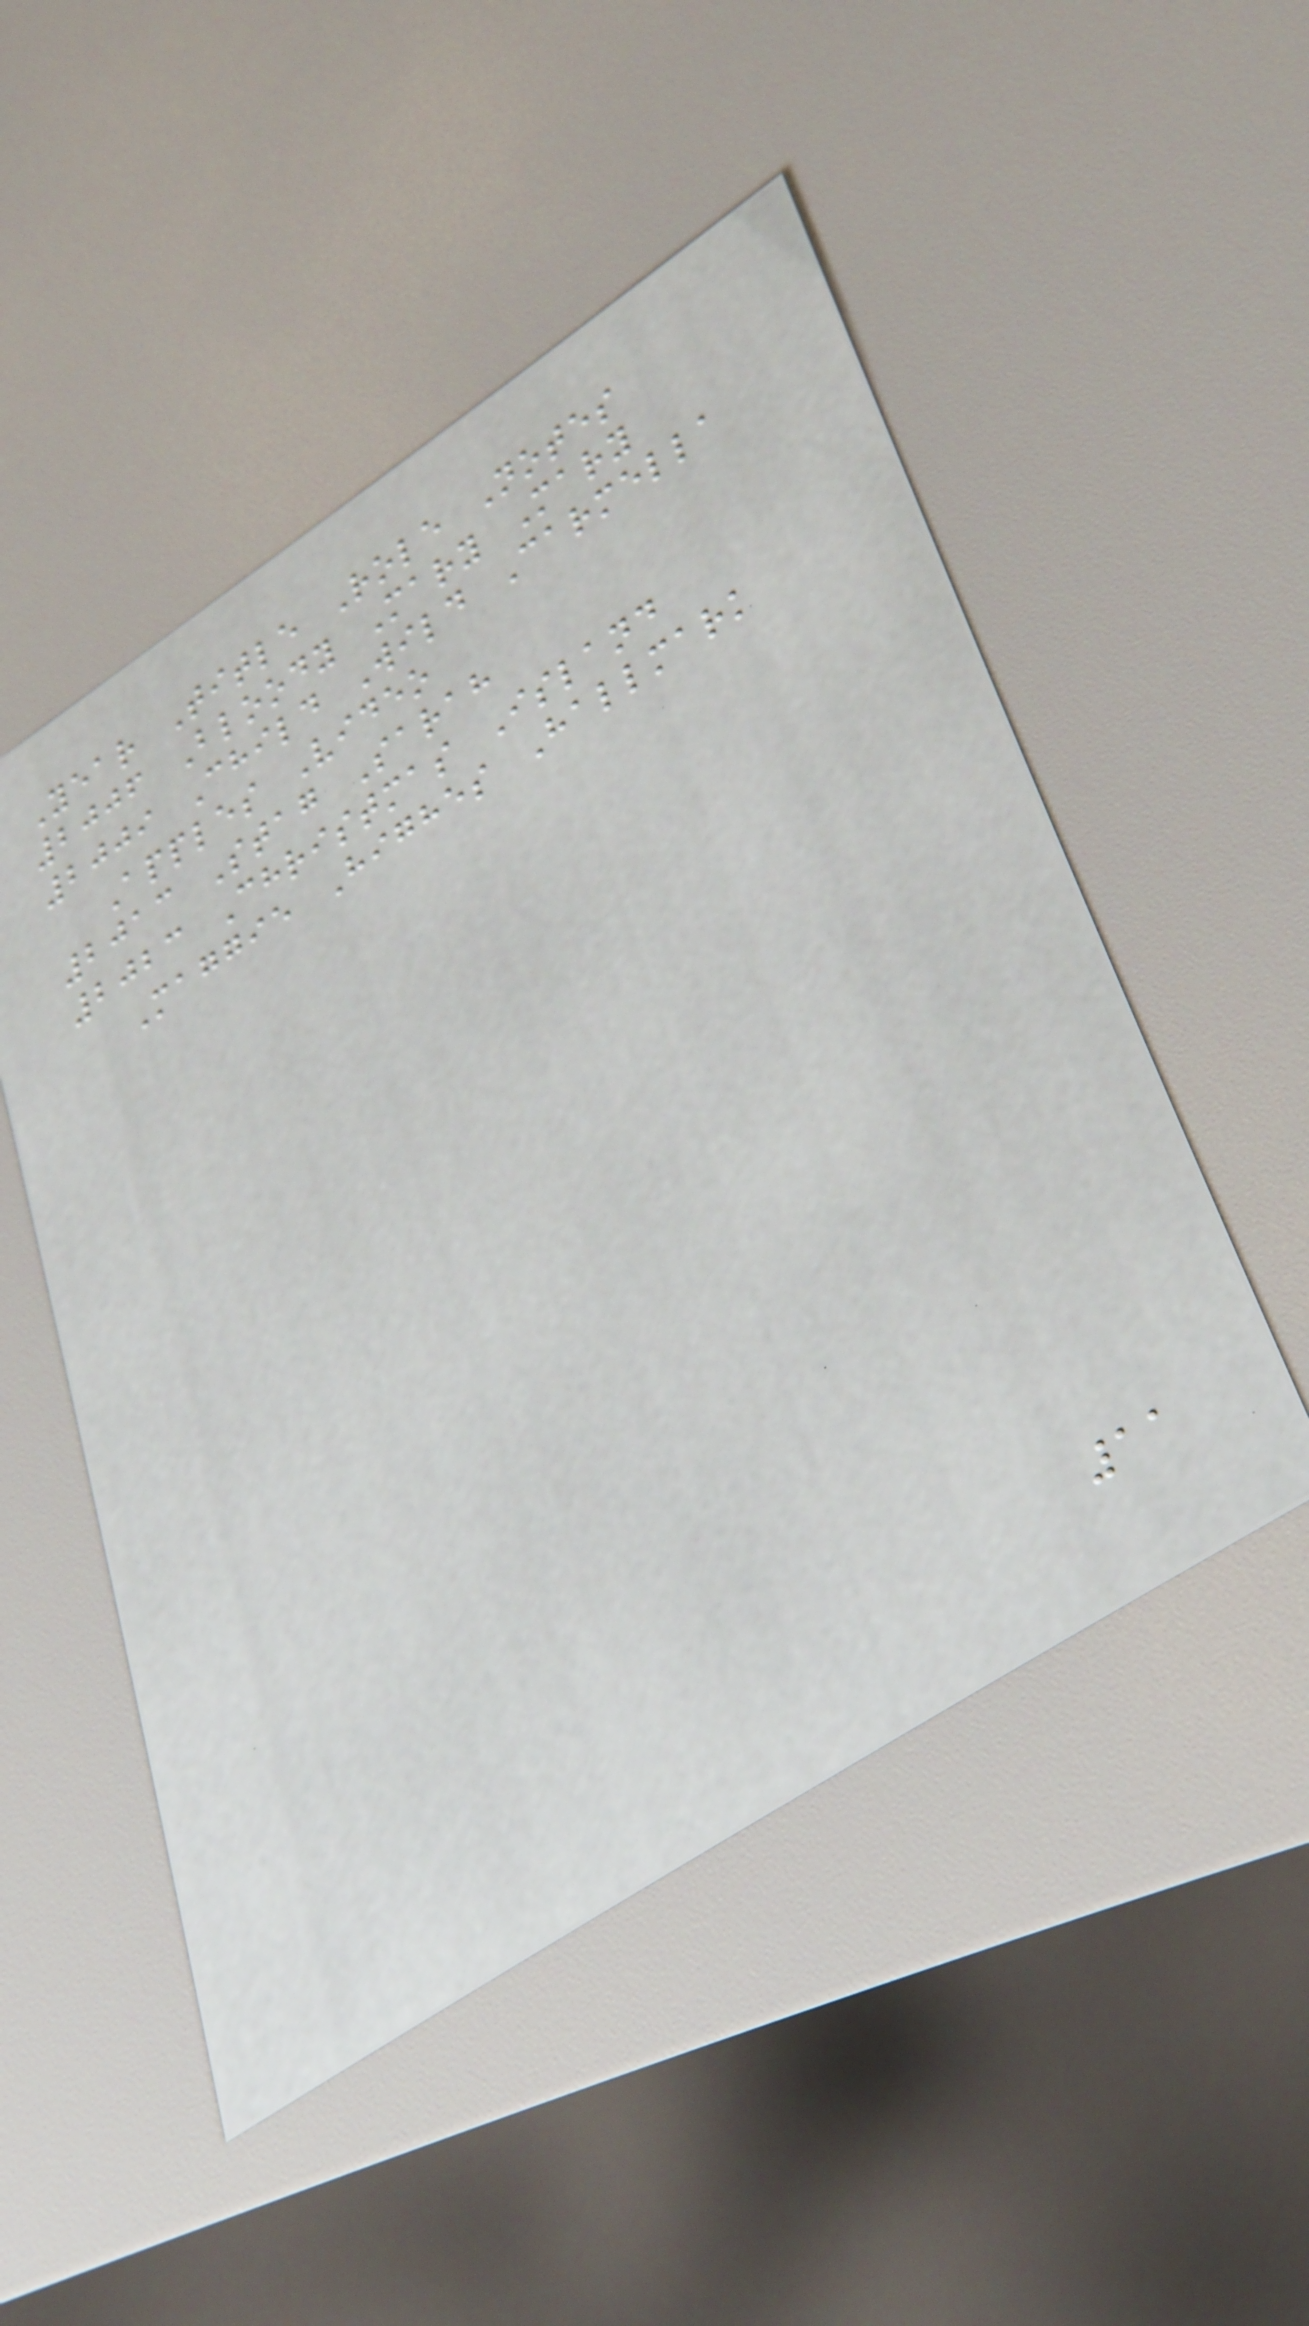Year Title Role Notes
2006 Bloody Mary Mary
2009 Child Wild Carmella
Apples Video
2013 Stag Sarah
2023 Christmas Island
Maggie Highes Hallmark
11
